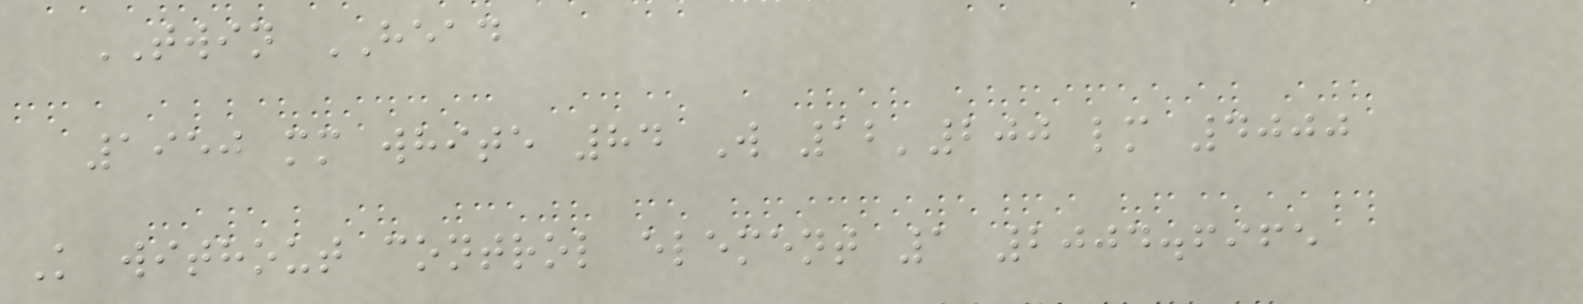TWIN HEAD
1950 mm white 84 W 12'200 lm 4000
K without control element 1 2004.6965
